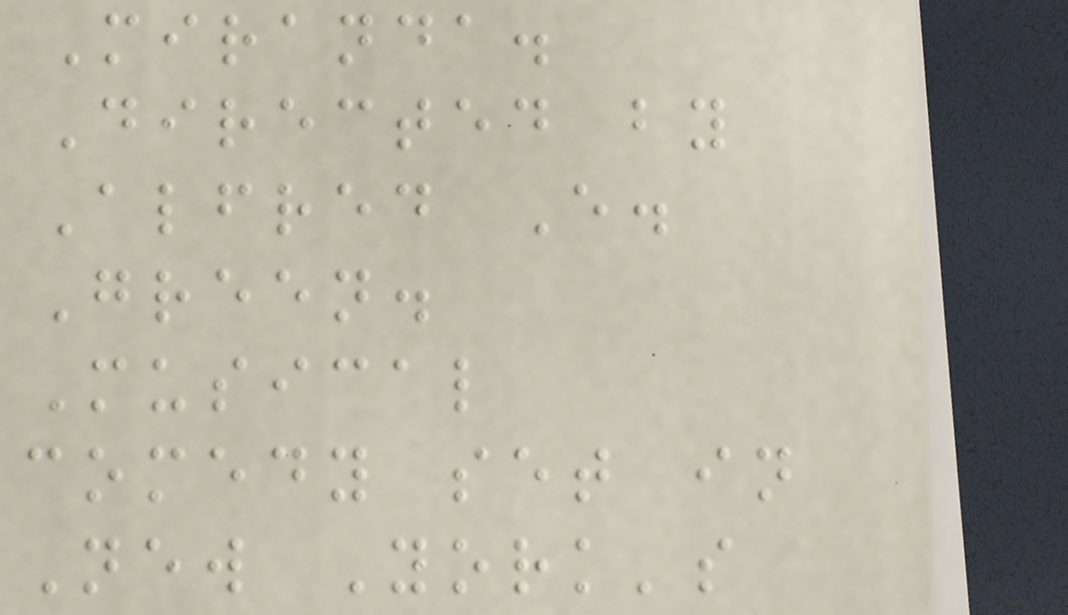Miranda.
Directed by
Alfred E.
Green.
Musical
comedy set in
New York's
